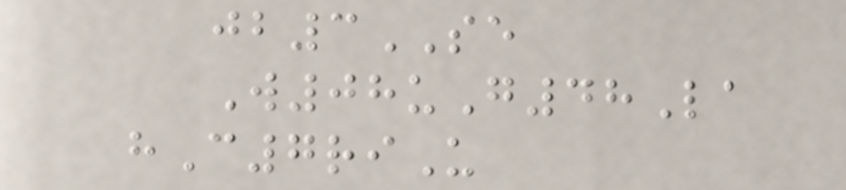jb3SE
W08uG48La
hC7riU
